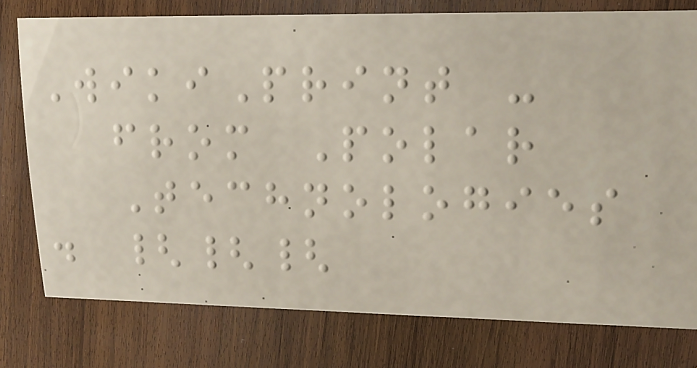WikiPrint -
from Polar
Technologies
. {{{
